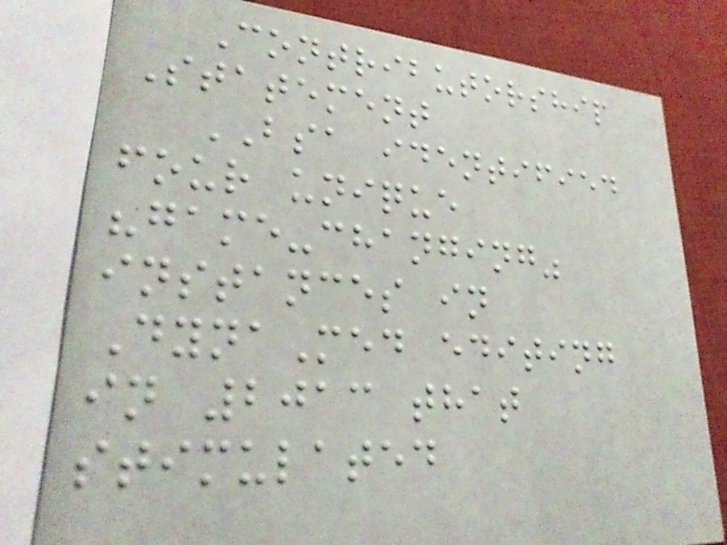Contributorship
Statement
BSA identified
four unique
"game-changing"
instances in
DynaMed editing
in 2013 that
stimulated
